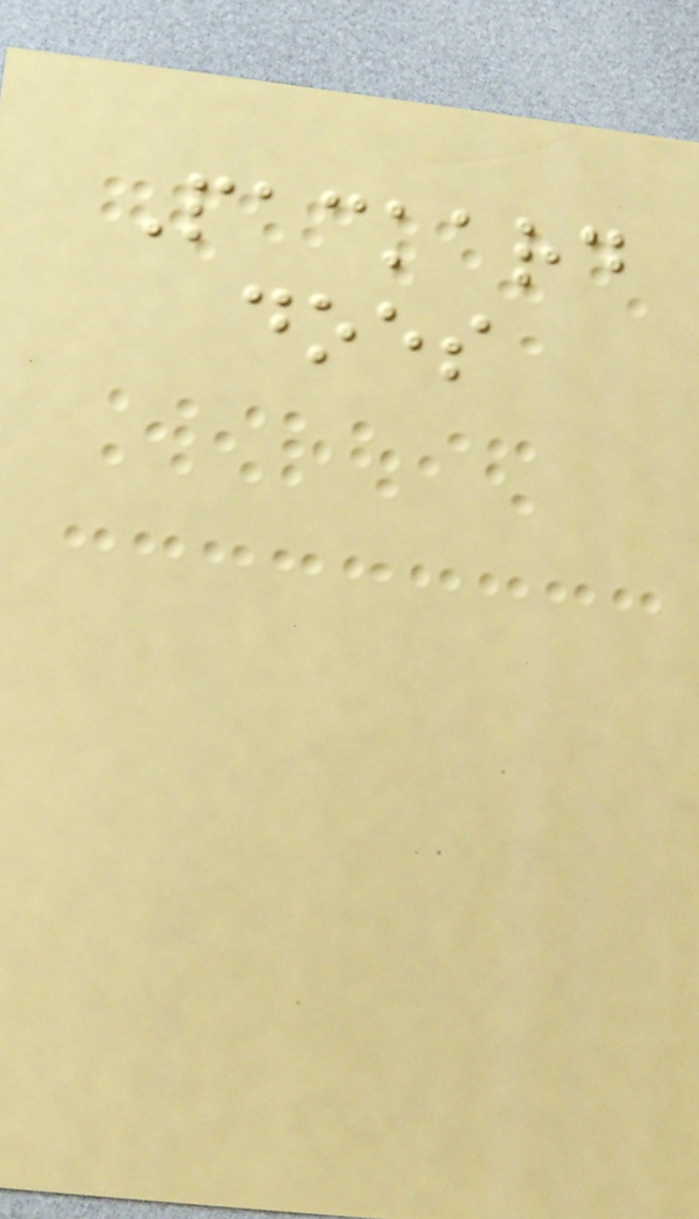Packard
does
